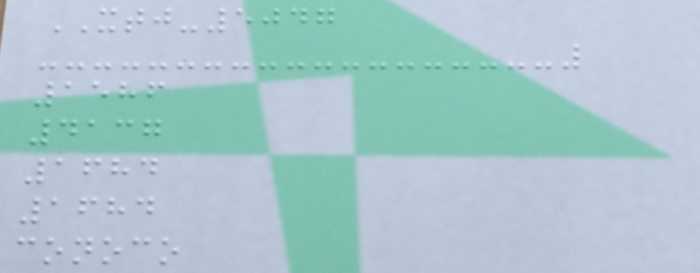XTJ-5047
1586
4137
1684
1684
conoco
